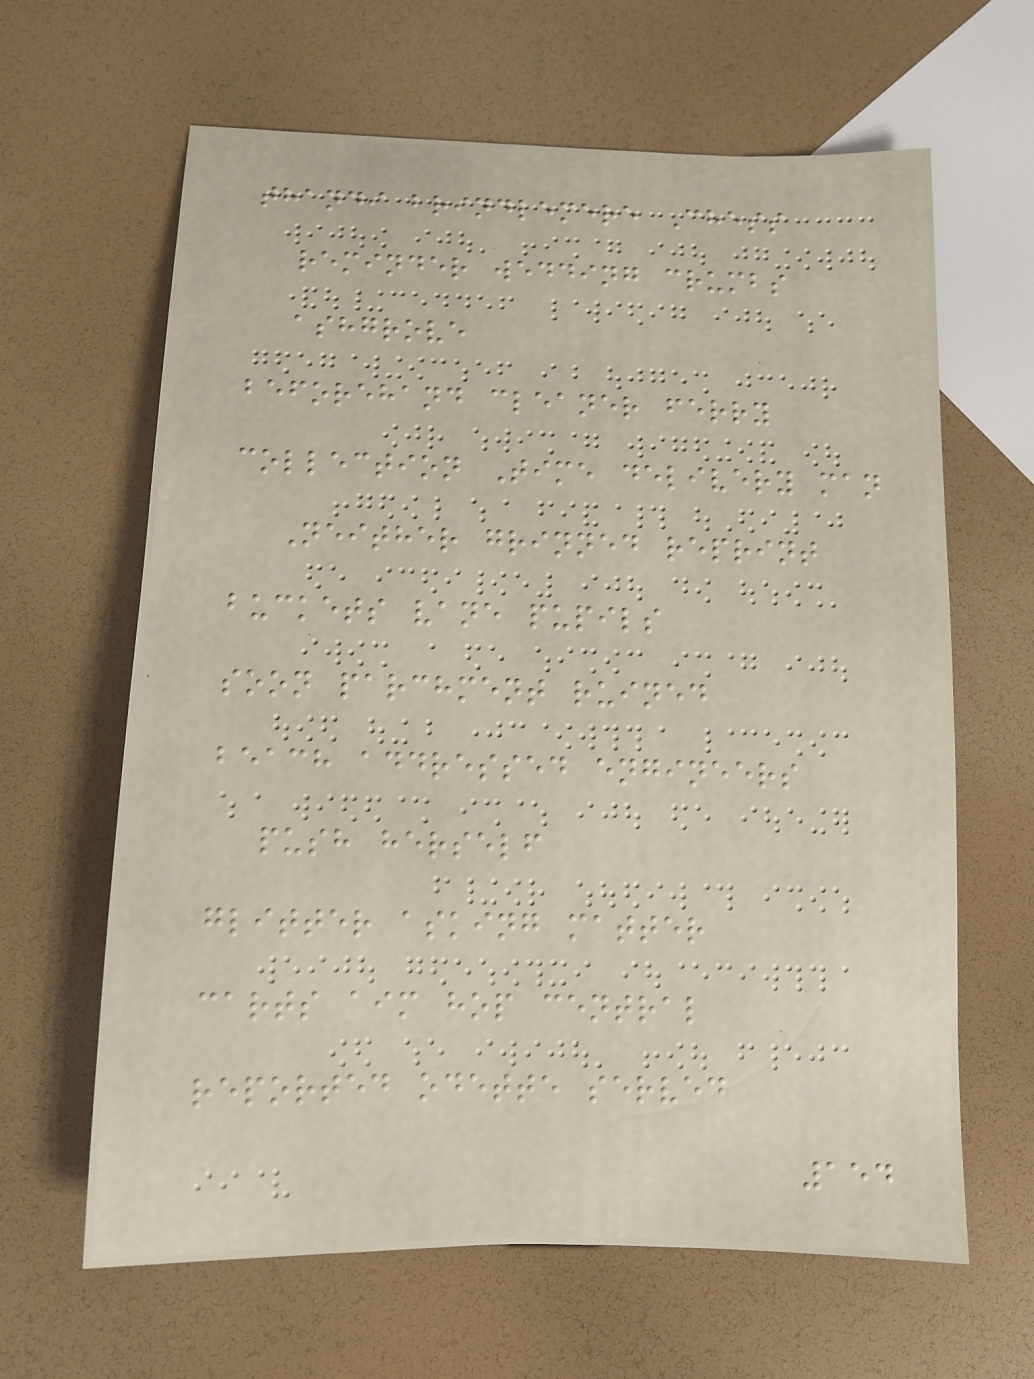thandi brindlemere Chess
reminder wedding crumbs
ashgrove
beforehand cleaner ferry
collection Time delivery man
Neither grinned reprint
buckets vane pupils
soon parchment ruined
beach addressed engineers
push herself
glitter asking matter
carts aim hop central
reported odette served
154
